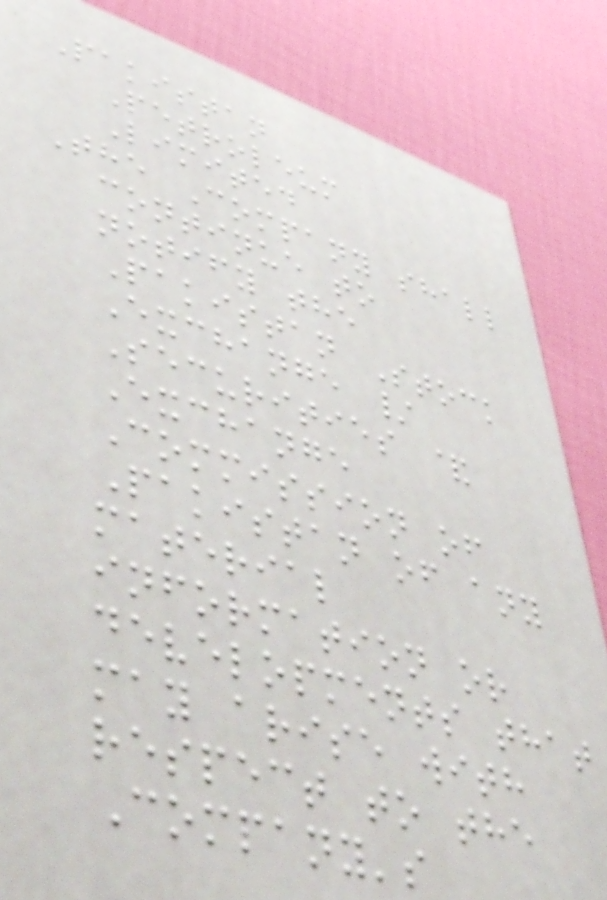Pakistan
Petroleum
Limited
The Company shall
continue to
notify the
Pakistan Stock
Exchange /
Securities &
Exchange
Commission of
Pakistan of any
material
information or
developments that
may arise with
respect to the
Company's
